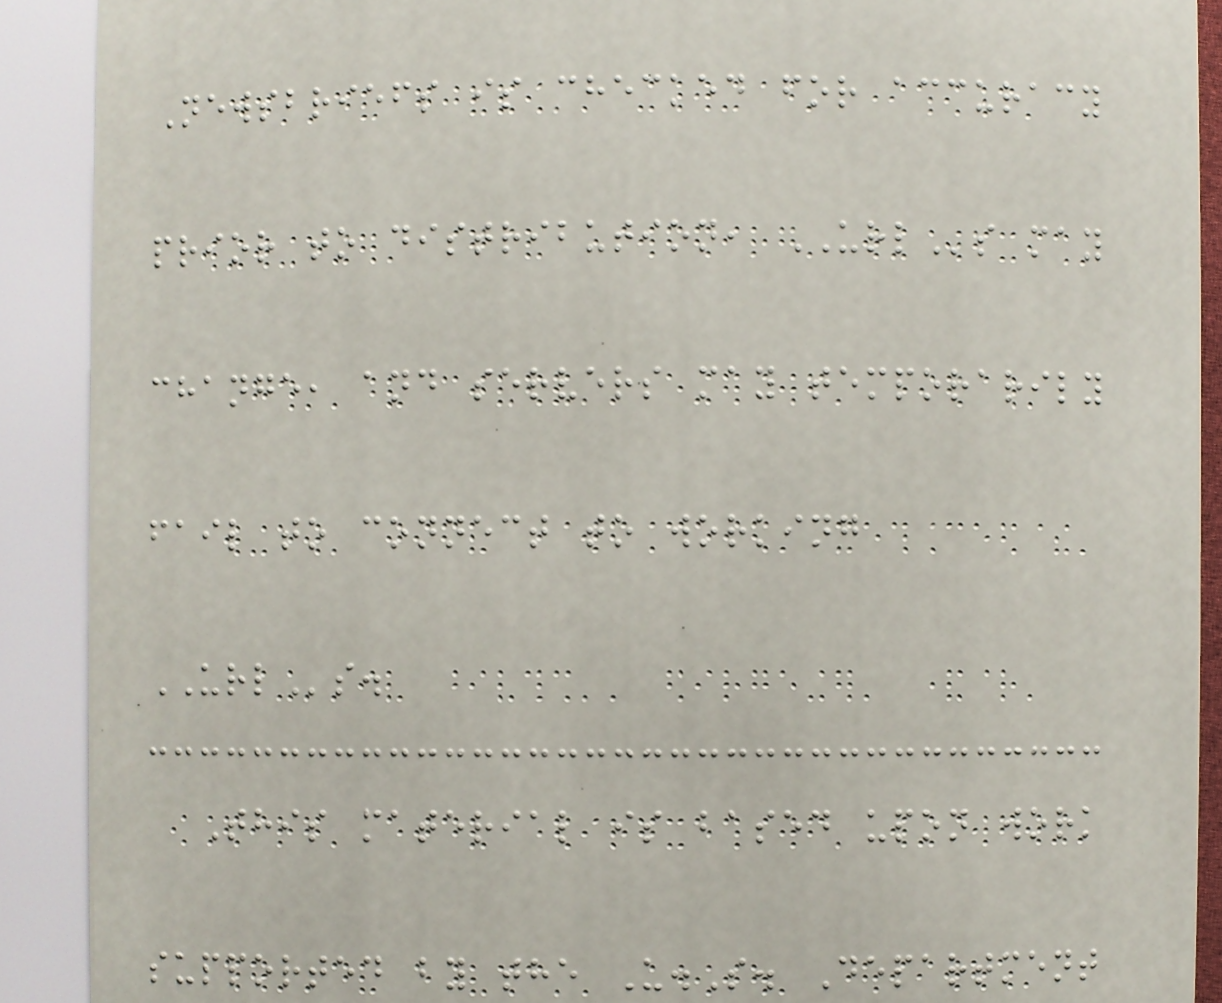Newsbriefs is checked for accuracy
prior to distribution, URLs may
change, and servers may temporarily
fail to connect to working
URLs.
This material is based upon work
supported by the U.S. Department
